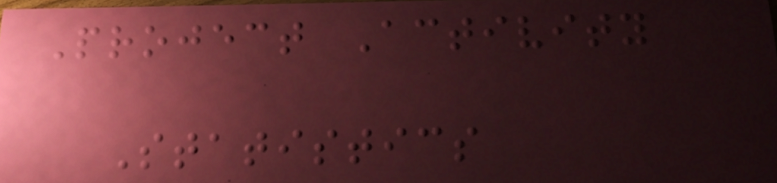Project Activity
Statistics
